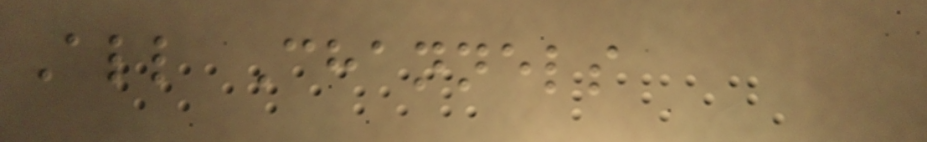All Channels
